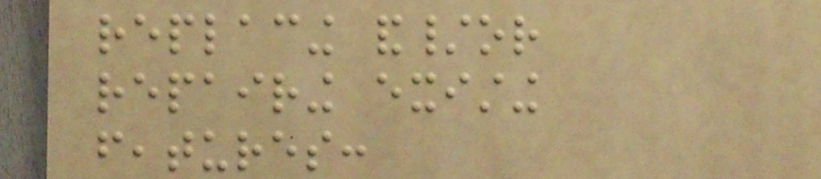replacing and/or
repairing existing
features:
